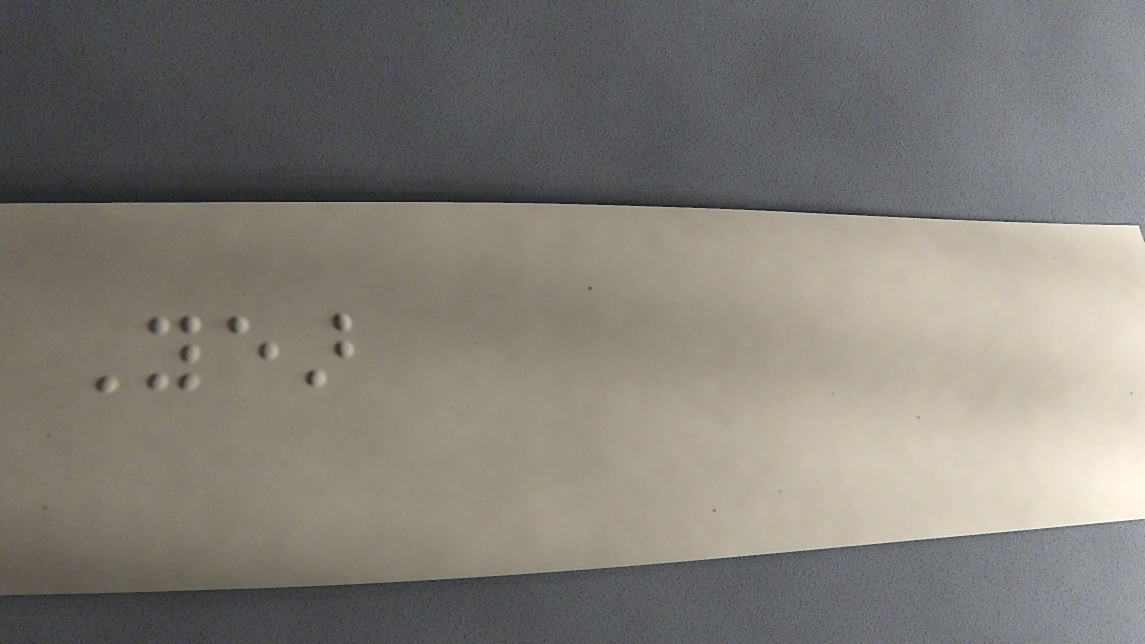Year
